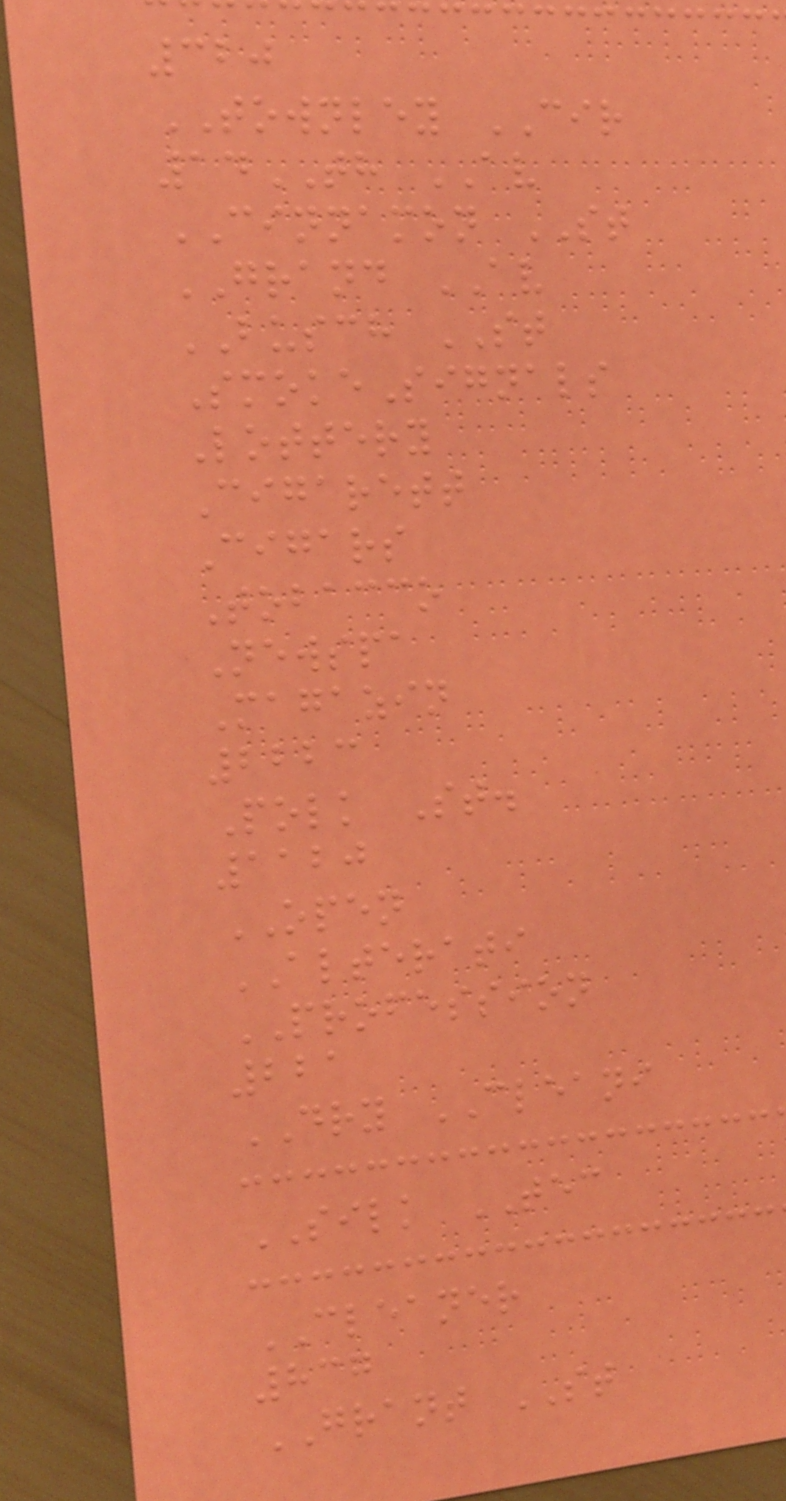320
TOWNLEY CIR
14TH AV
CINNAMON ST
GRAND AV
BUSCH ST
SmokeSignals
Lottery
Cigarett
Cigars
Tobacco
Newspa
Magazin
2223
Polk St.
1120
OPEN
ALTERATI
PROFESSION
221
DRY CLEANI
SILK TEC
CLEANER
837
GRANT ST
